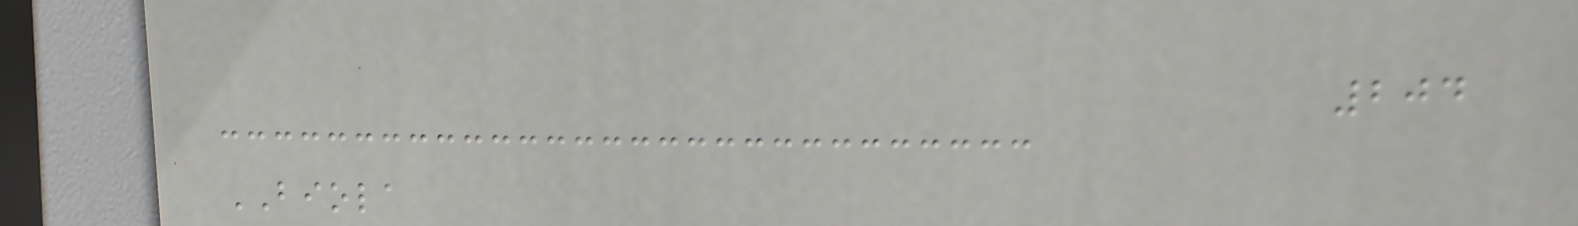204
BIOLA
